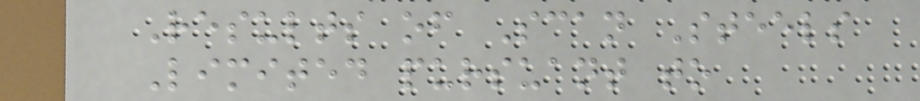Results of Scan Steels
Limited pursuant to
